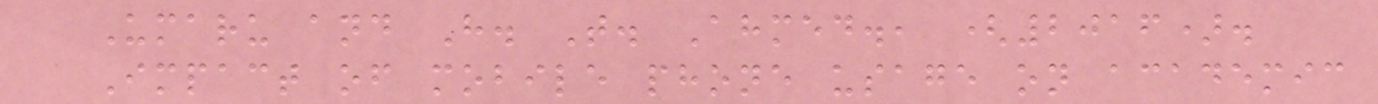Umaru and H. T. Ahmed., (2016).
Impact of mobile phone usage on academic
